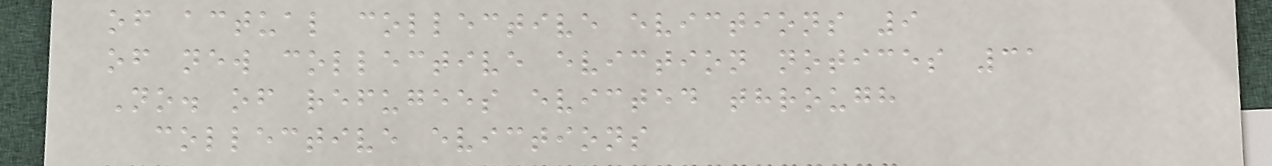of actual collective evictions 9
of new collective eviction notices 31
No. of refugees evicted through
collective evictions
